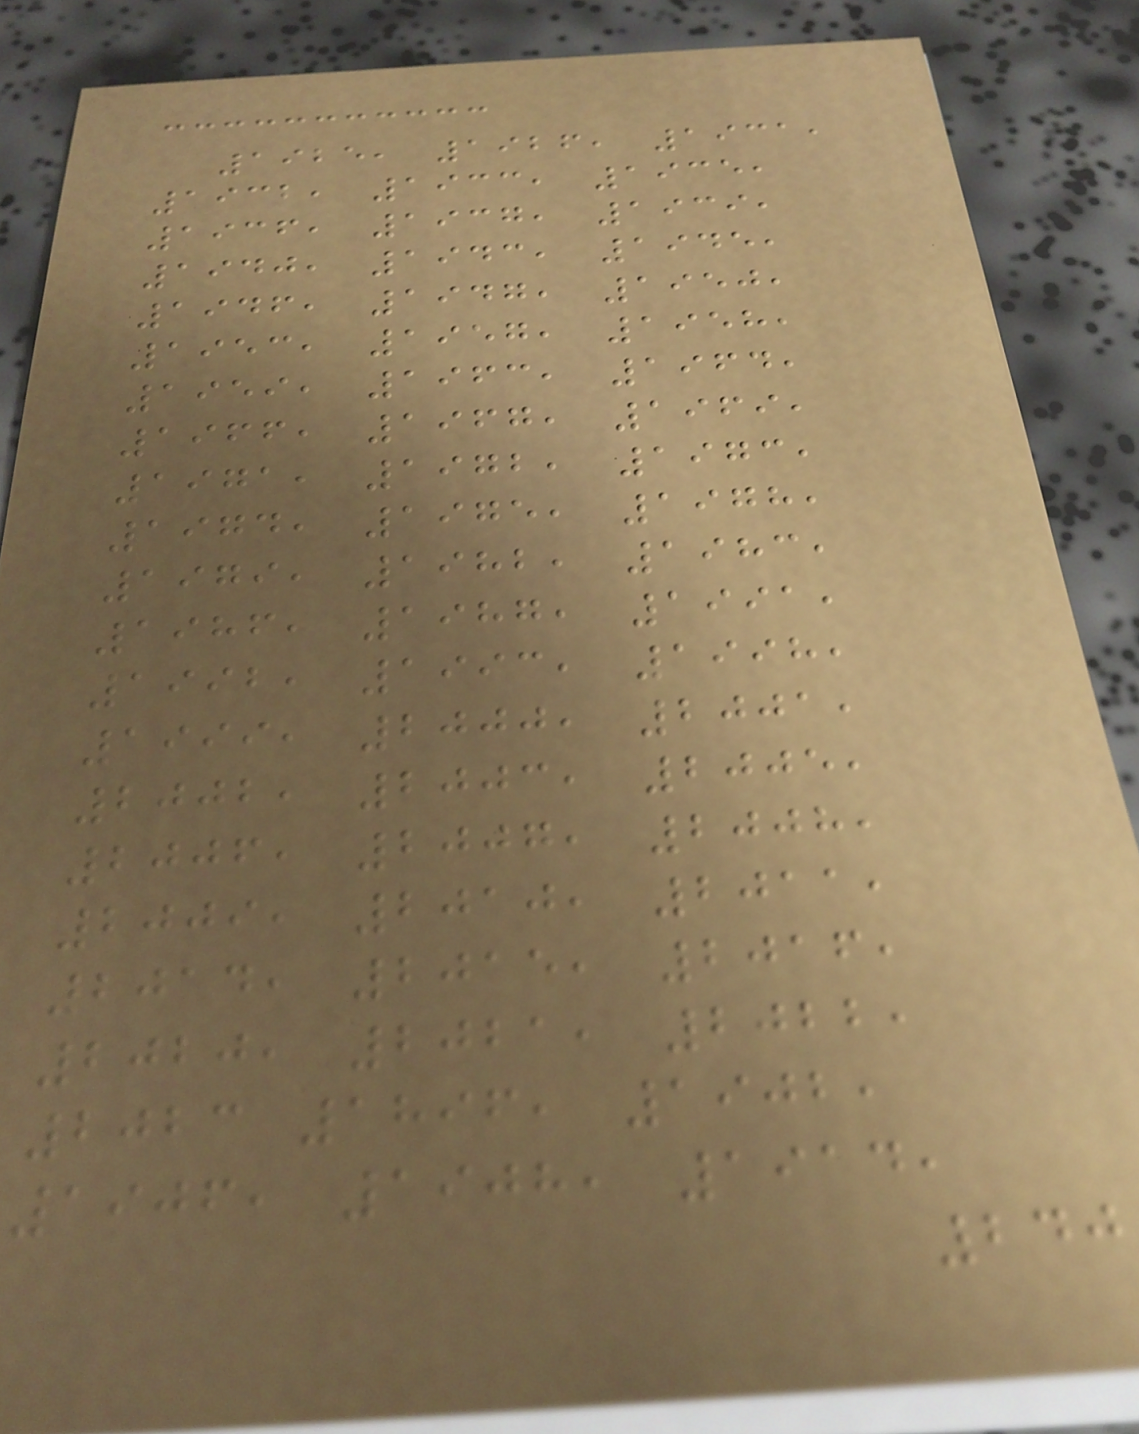1925, 1926, 1931,
1932, 1933, 1935,
1936, 1937, 1939,
1940, 1943, 1945,
1946, 1947, 1950,
1953, 1957, 1958,
1959, 1963, 1964,
1966, 1967, 1969,
1971, 1972, 1973,
1974, 1975, 1978,
1979, 1982, 1983,
1986, 1987, 1991,
1992, 1993, 1998,
1999, 2000, 2001,
2002, 2003, 2005,
2006, 2007, 2008,
2009, 2010, 2011,
2014, 2015, 2016,
2020, 2021, 2022,
2023 1896, 1902,
1906, 1908, 1914,
240
